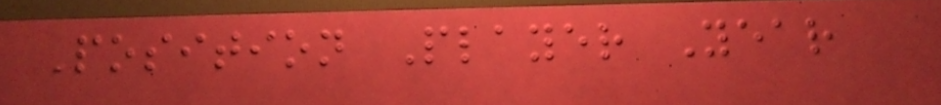Position Player Year
